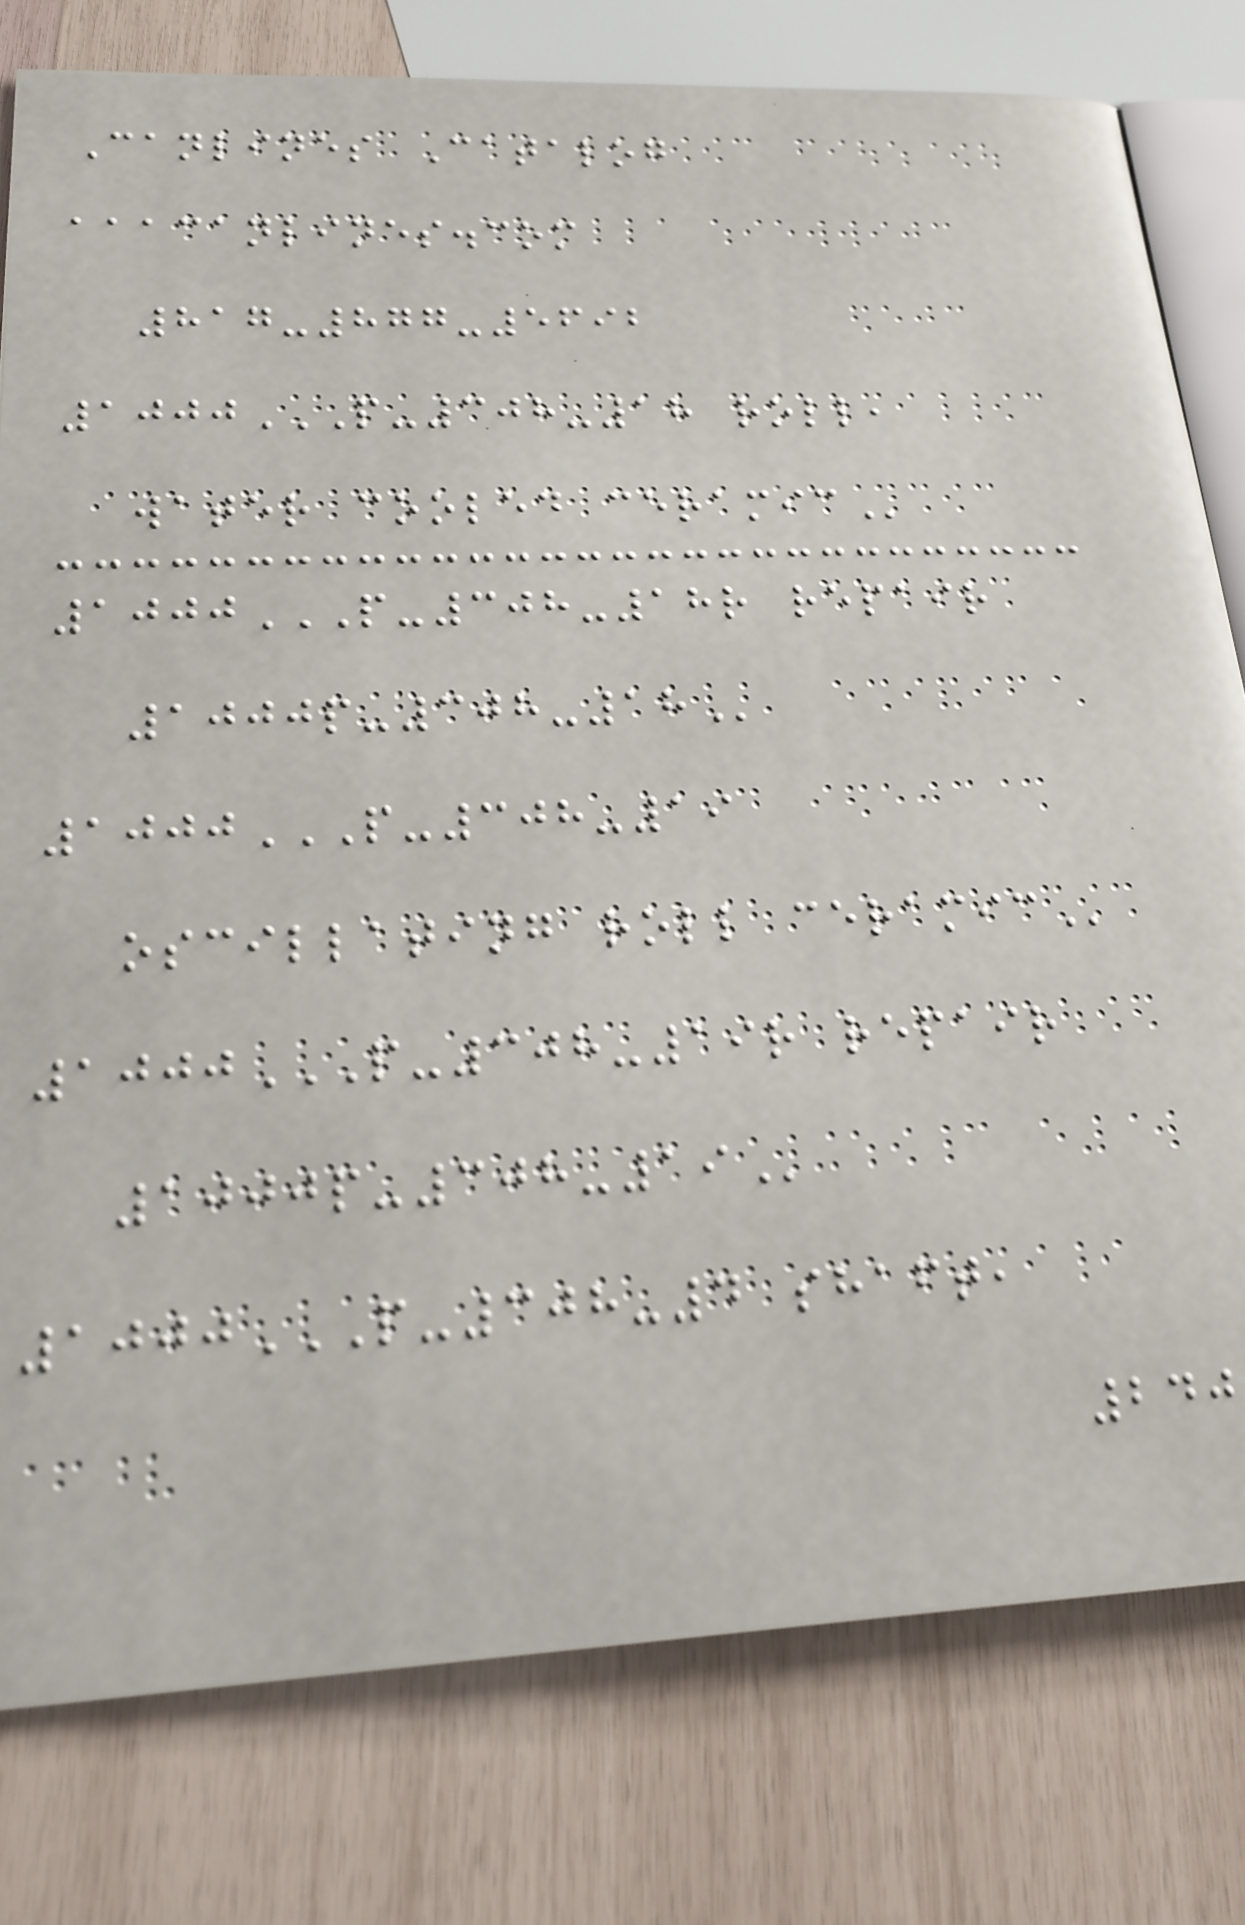Canlines Catalog
aaacanlines.com
817-877-5692
1000P-308-18 ROLL,
WATER COOLED CERAMIC
1000P-308-18R REPAIR
1000P-308-18
1000P-308-19
OSCILLATING ROLL CERAMIC
1000P-308-19R REPAIR
1000P-308-19
1000P-308-4 SHAFT,
240
